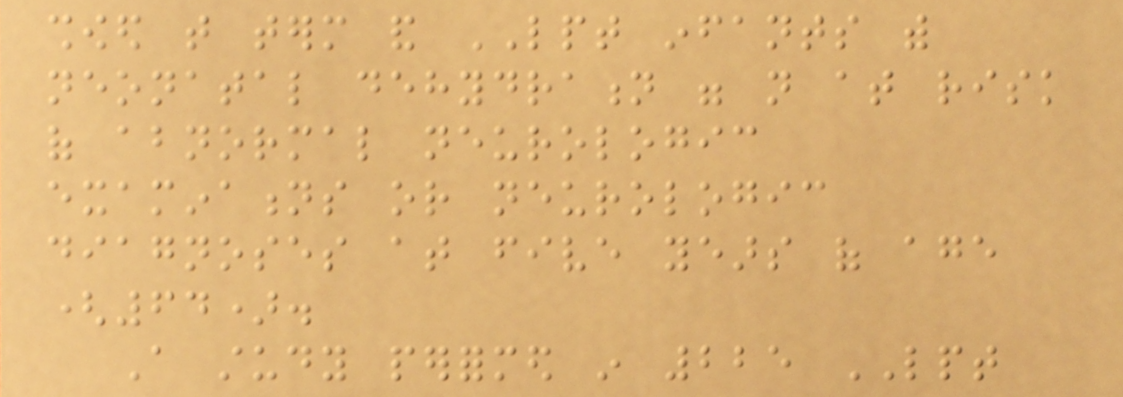showed that term and LPT infants with
neonatal dehydration were not at risk
of abnormal neurologic
examinations or neurologic
diagnoses at five years of age
(64).
A study performed in 225 LPT
